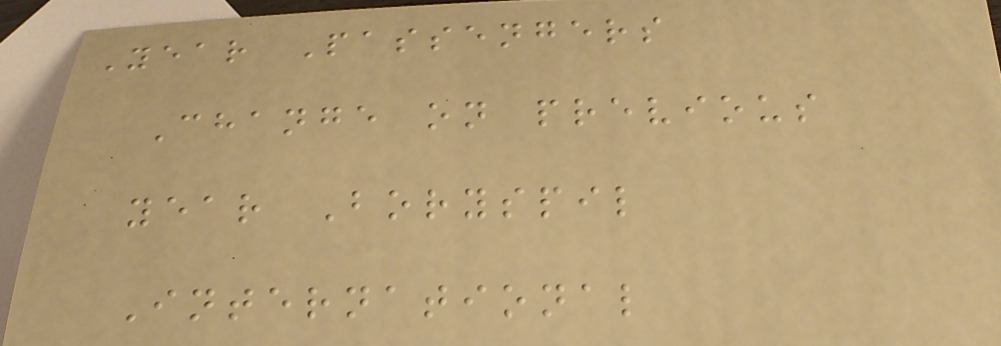Year Passengers
Change on previous
year Boryspil
International
